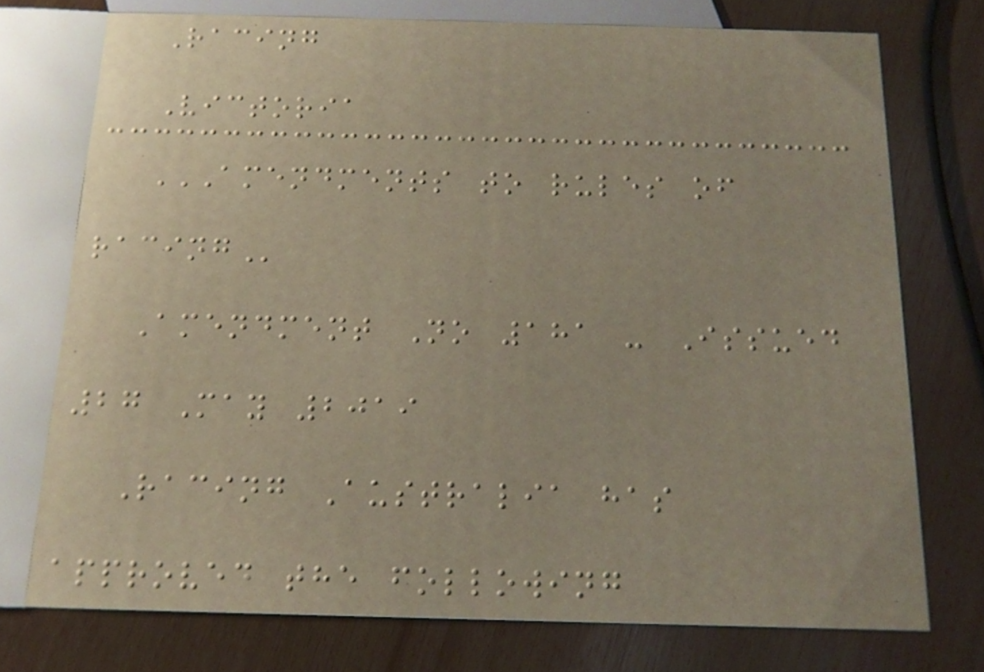Racing
Victoria
AMENDMENTS TO RULES OF
RACING
Amendment No 181 - Issued
27 May 2019
Racing Australia has
approved the following
